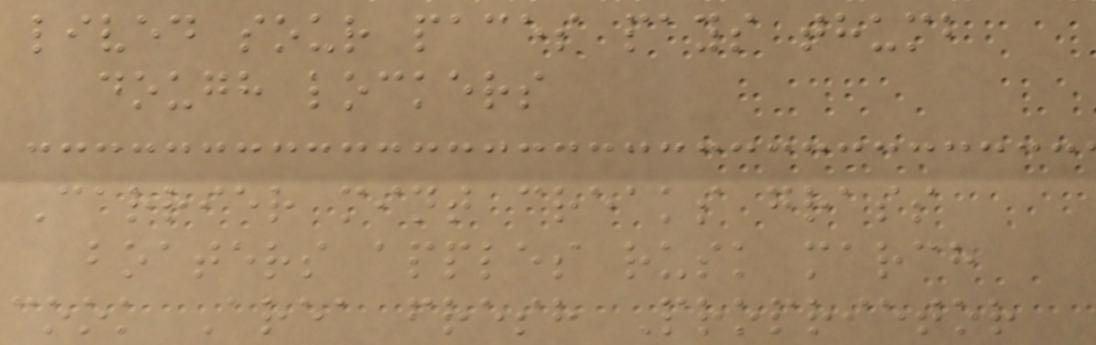lived sour paces pays thumb
dough lockers
Carrier mint creaks grass
boaters apples rusk march
cook Area fresh Proprietor
